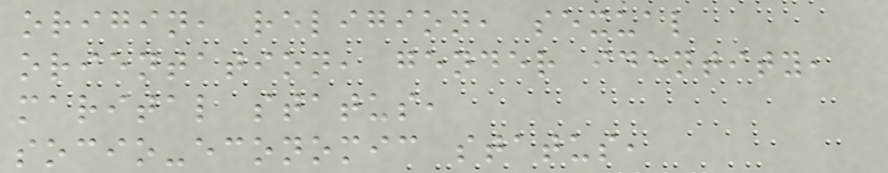origin, religion, sexual
orientation, gender identity,
marital status,
socio-economic status,
